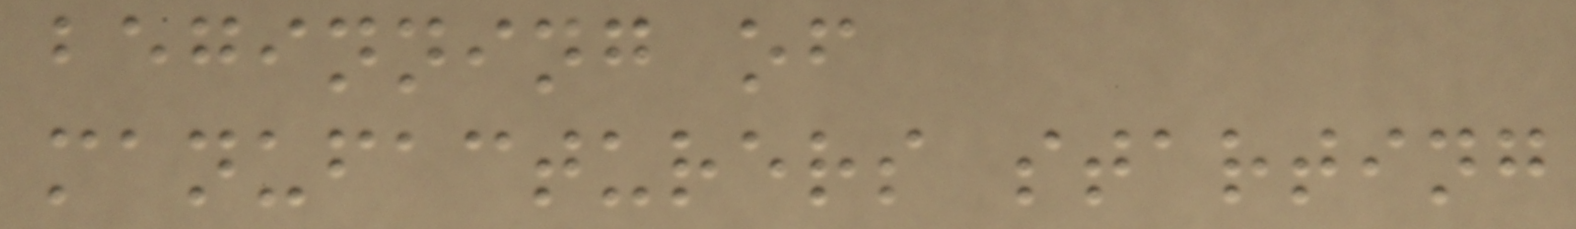beginning of
manufacturers starting
